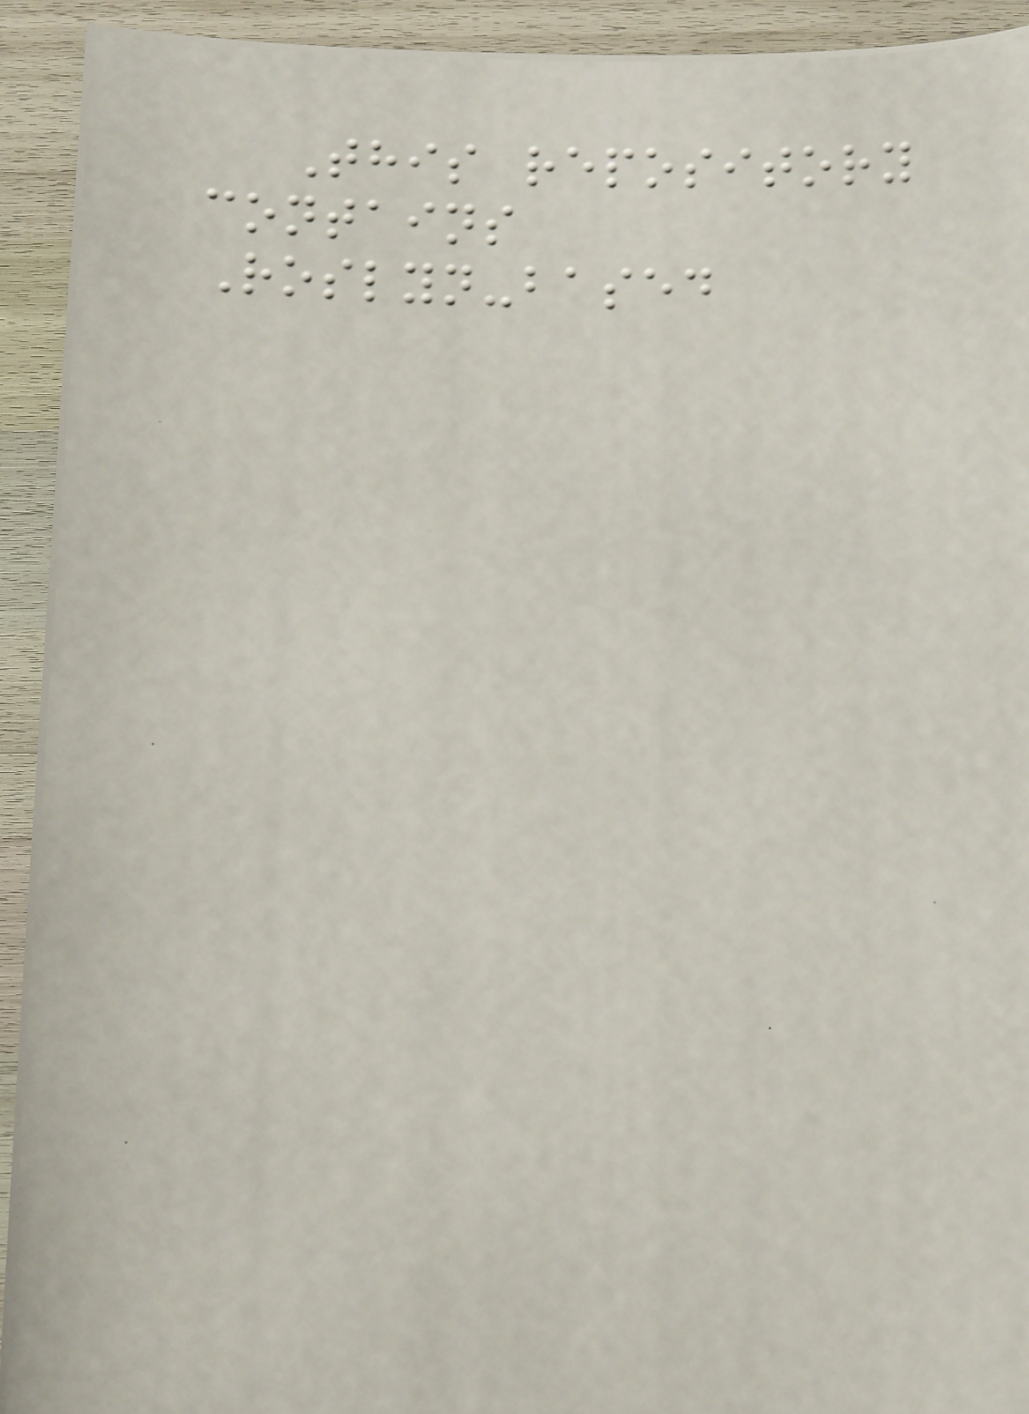This repository
contains
Roslyn-based
